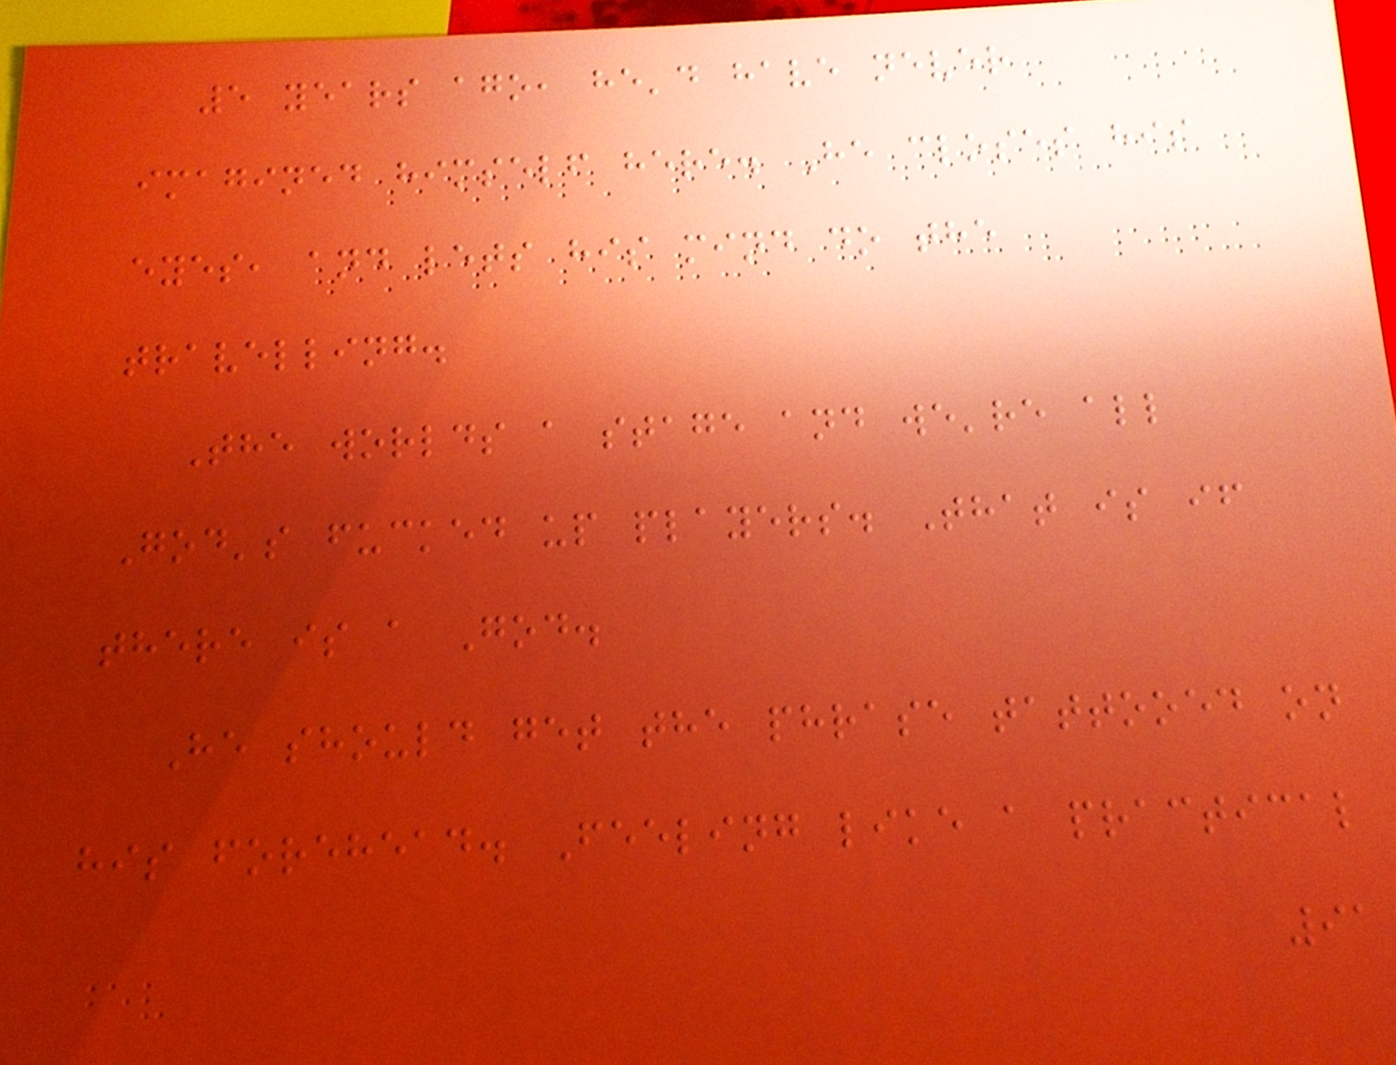5 years ago, he'd have never
imagined himself here. He closes his
eyes, and lets his mind do the
travelling.
The worlds a stage and we're all
God's fucked up players. That is if
there is a God.
He should get the phrase tattooed on
his forehead. Feeling like a practical
91
